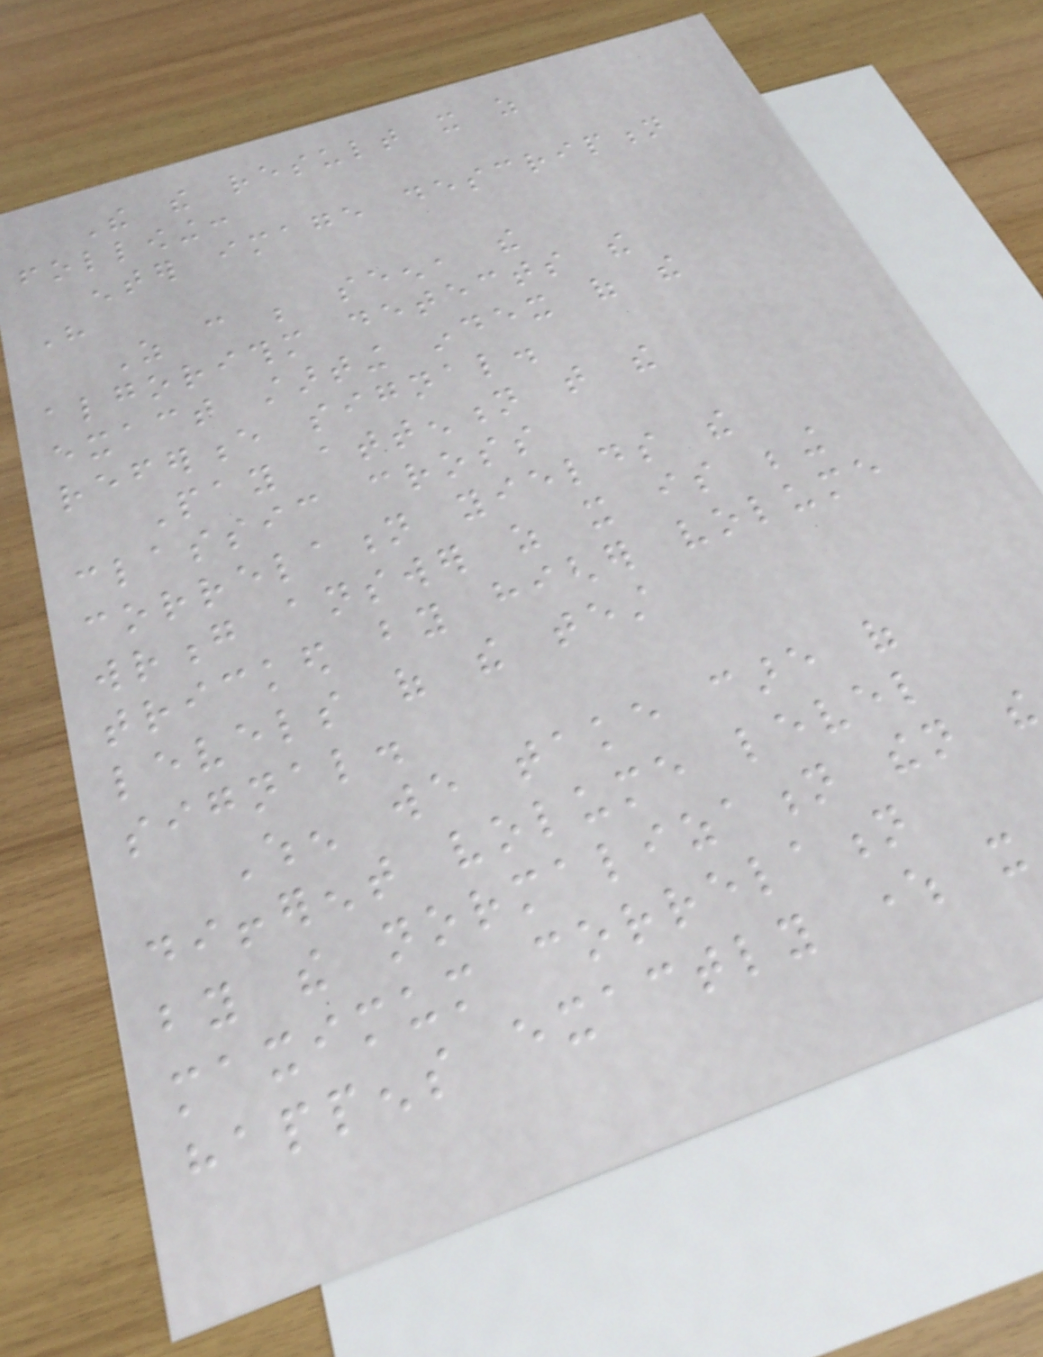The the result it as
following:
enter image description
here
As can be seen, the
algorithm detects the
exact starting index of the
reference signal.
Pay attention that the
classic cross
correlation yields the
wrong answer as it is being
tricked by higher volume
levels of the test
signal.
When we take care of
different volume level
by the normalization then the
maximum correlation
happens exactly where it
